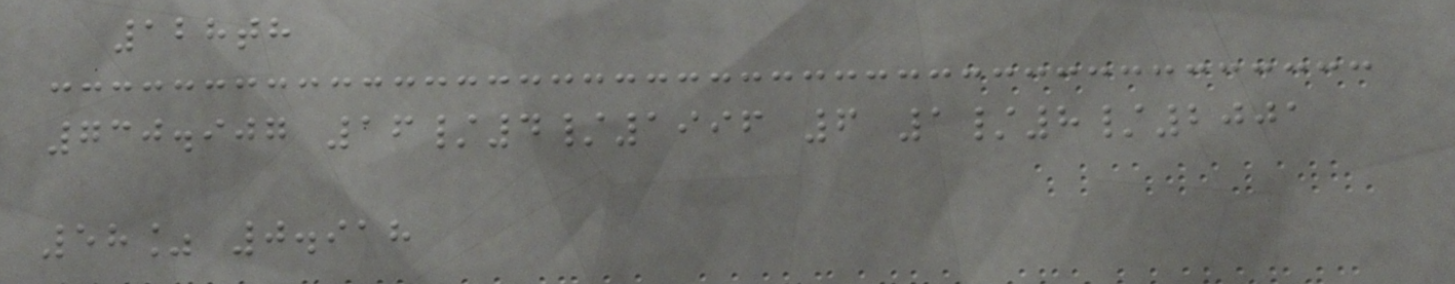128th
730.907 16/4/1996 6 1/8/2001
58% 0.918
